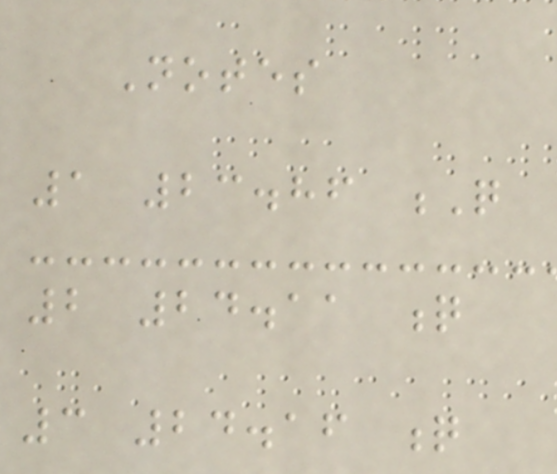Notes
1 23.86 Q
2 24.11 q
3 24.16 q
